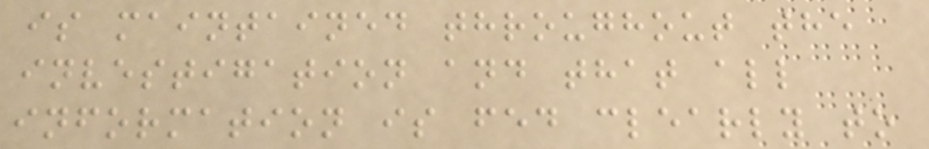is maintained throughout the
investigation and that all
information is fed clearly to
